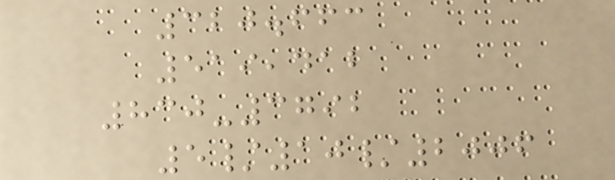320.663
519,412
830-3792
5/10/2006
